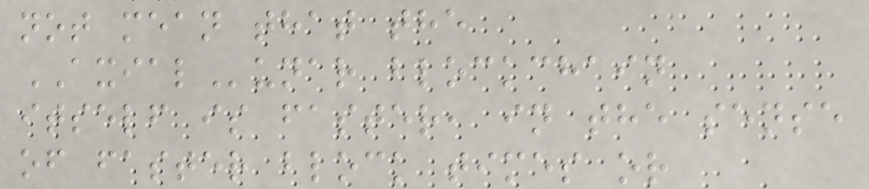not mean that the
AXIALunar blockchain
itself is faster, in the sense
of faster block times or
